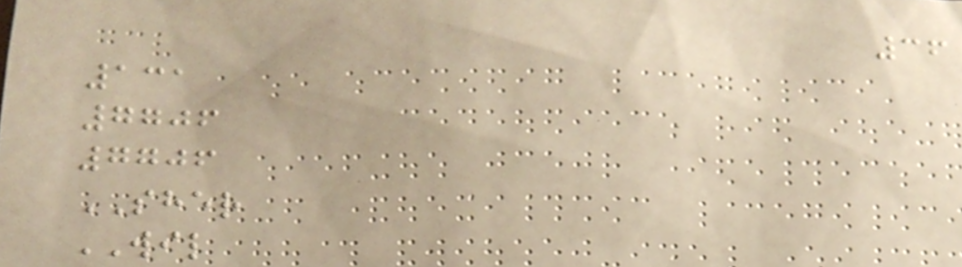36
131
7706
7706
SHER
WIL
